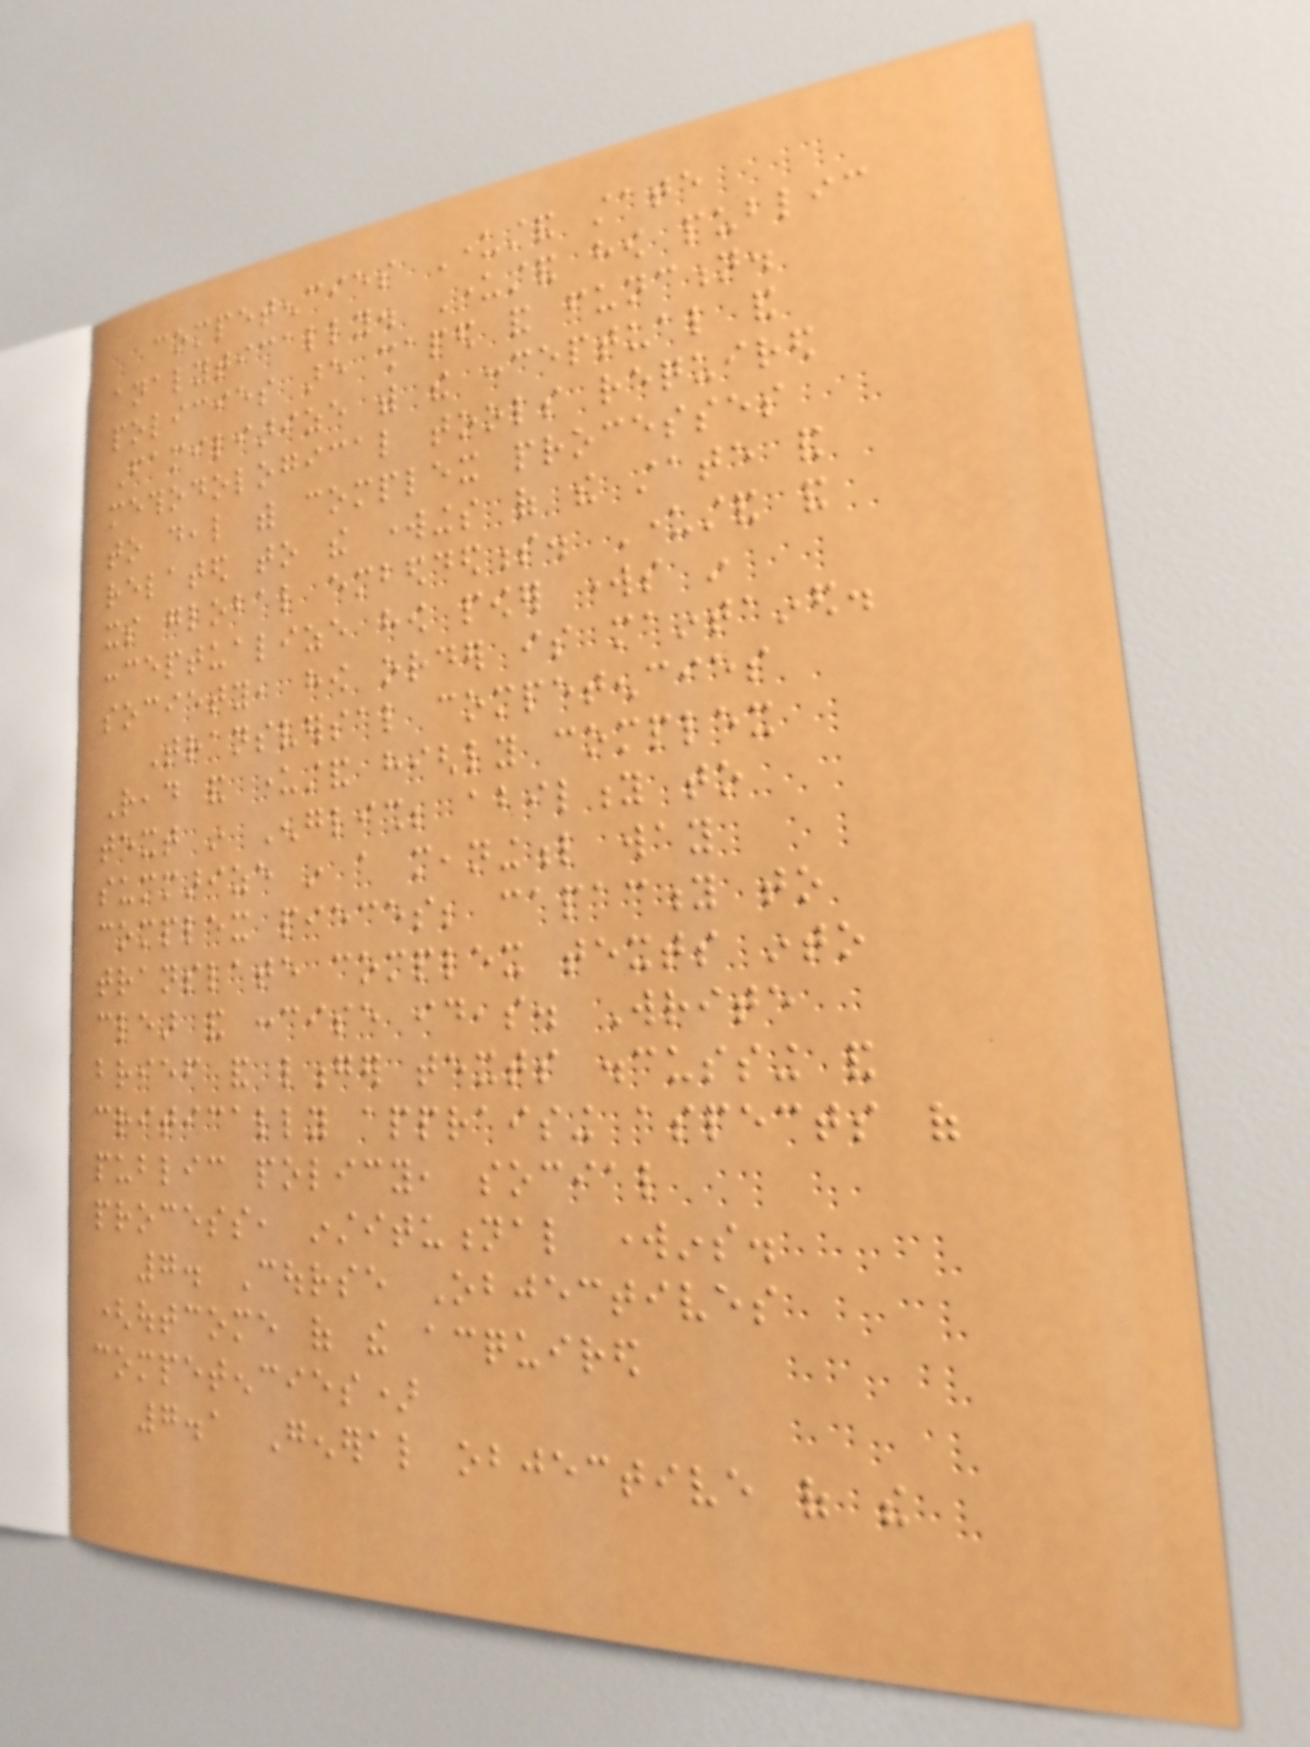competencies Understand state
analytically. Understand how public
policies are shaped and function.
Familiarize with the conceptual and
methodological tools required
to deal with complex processes
related to the workings of the state and
its global embeddedness. Understand and
conceptualize how power works in
society, how order is maintained.
Transversal competencies
Read and understand highly complex
text in English; ability to
summarize in a meaningful way
complex pieces; capacity to
translate complex texts into
clear and concise ideas. Write
brief and longer texts discussing and
critically appraising aspects of
public policy, social
process, institutional workins.
7. Course Objectives
(outcome of the acquired
competencies)
7.1 General objective of the
